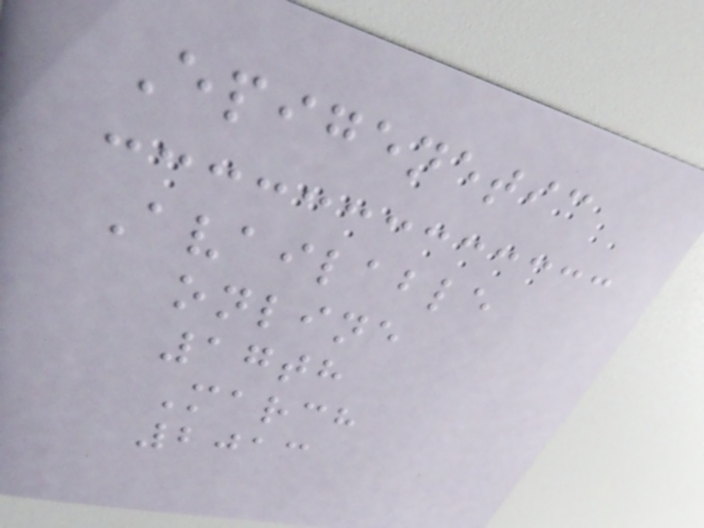Epigenetic
Available
online
17th
March
2013
